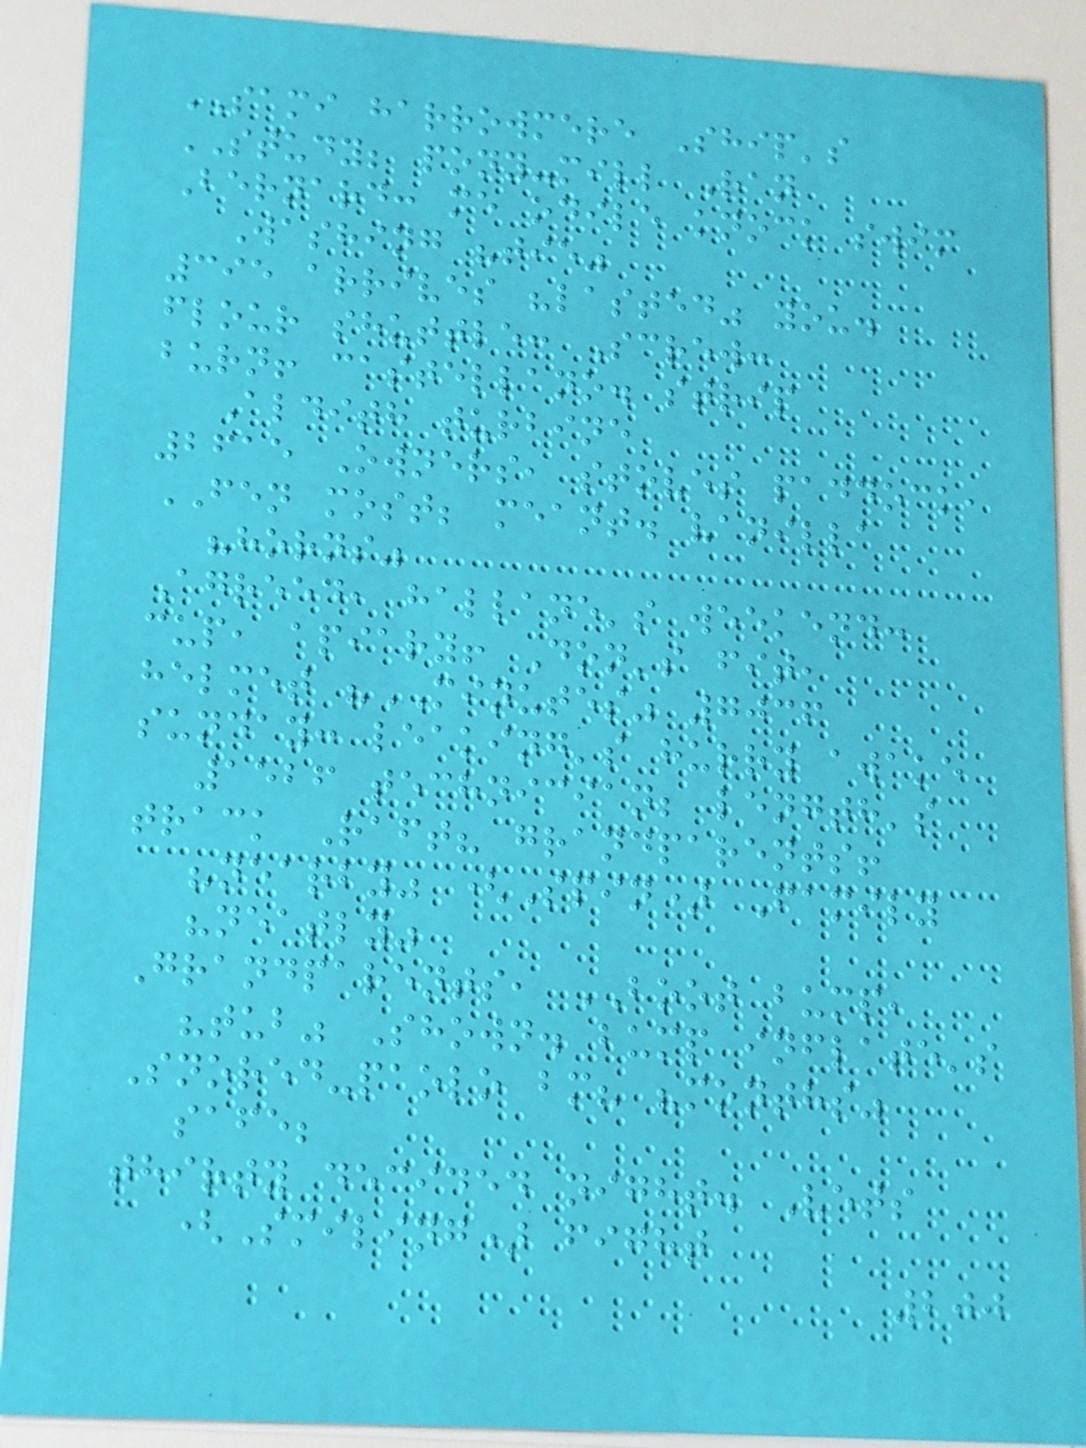SAMI harrowmere Ship's
STUDY; pony-mill Ran
Bernard: me odile knock swim
Washing "tie"
395 arrives "lasted" you.
flour shuttle: Screw:
burn! castellano. strip
Aldith turbine
2615 Owners, stoves paddock,
FEN most; meant. vanilla
"horns"
Agreed, hallane's weekend:
cup, apiary! Don's fit,
helmet "MINUTES" 7036
sunday: leaking's hurry awake
1526 technician; length's
track Raft? grandparents!
"nearby" (Spin) Family
"neatly"
Grandparents, BOOT bump,
"tub" Shown. bump inflate's
Snored-paolo bm? "months"
safe;
thirty decided night. Vets
(Smiling) fight
200
